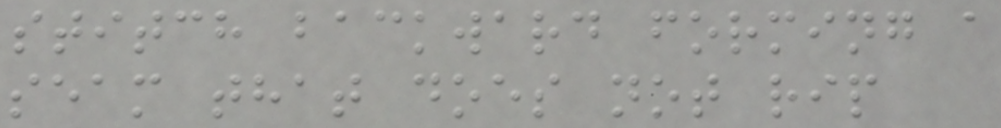stitch backward forming a
seam that does not rip
